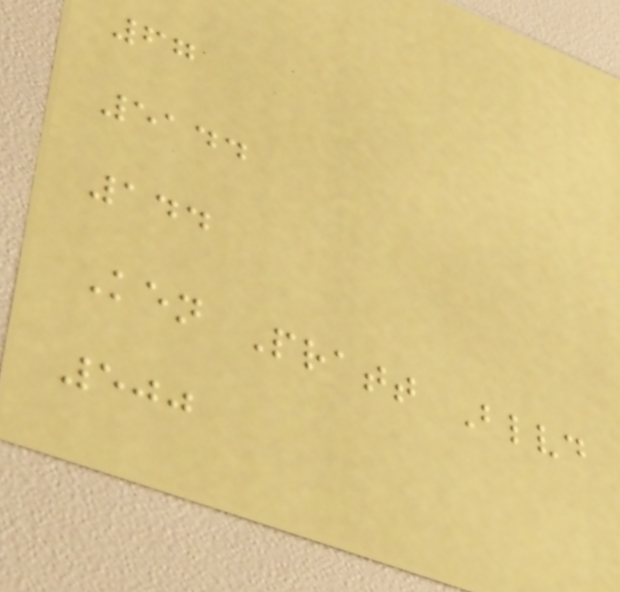67
5144
144
Ken Pratt Blvd
500
